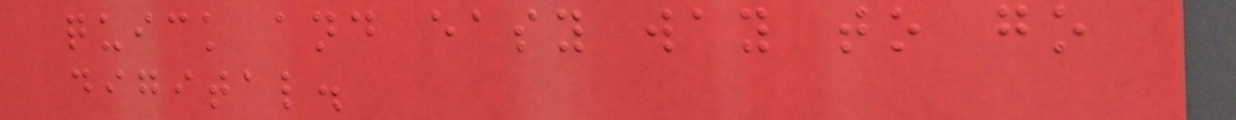quick and easy way to go
digital.
